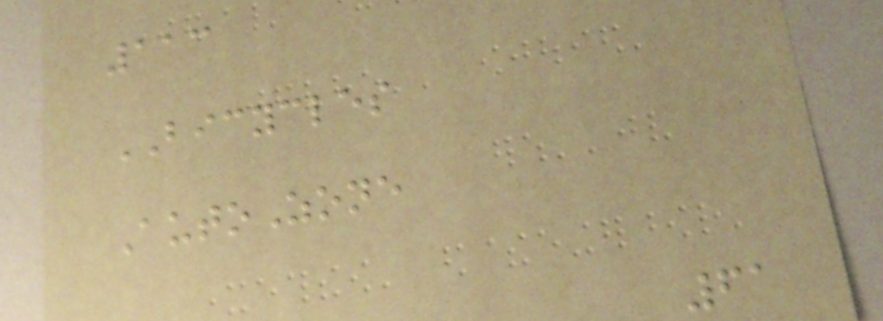113
BICYCLES
AutoZone
61
